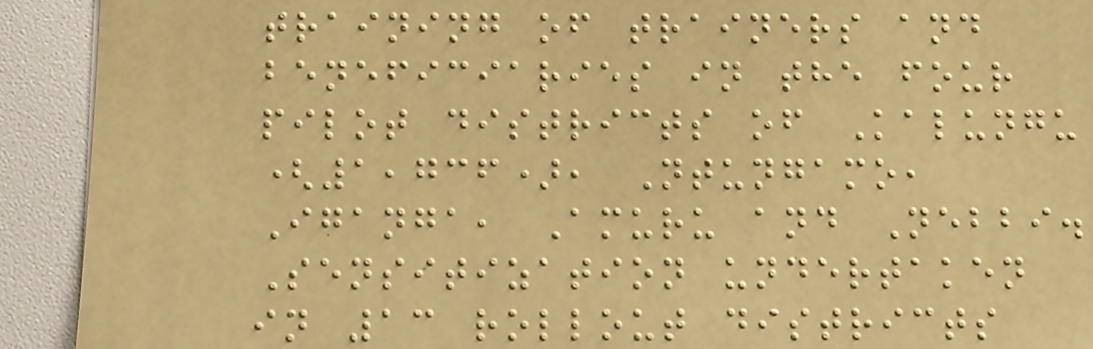training of trainers and
beneficiaries in the four
pilot districts of Kalungu
(1,736), Ntungamo,
Iganga, Amuru and Nebbi.
Sensitization undertaken
in 13 rollout districts
